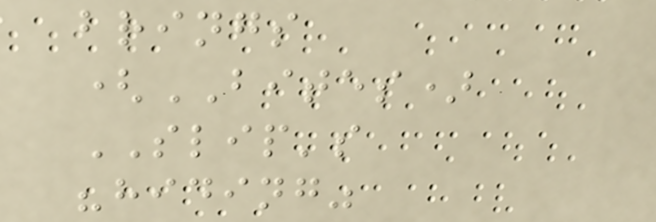brings
(BITES)
SLIP's
"hiding"
